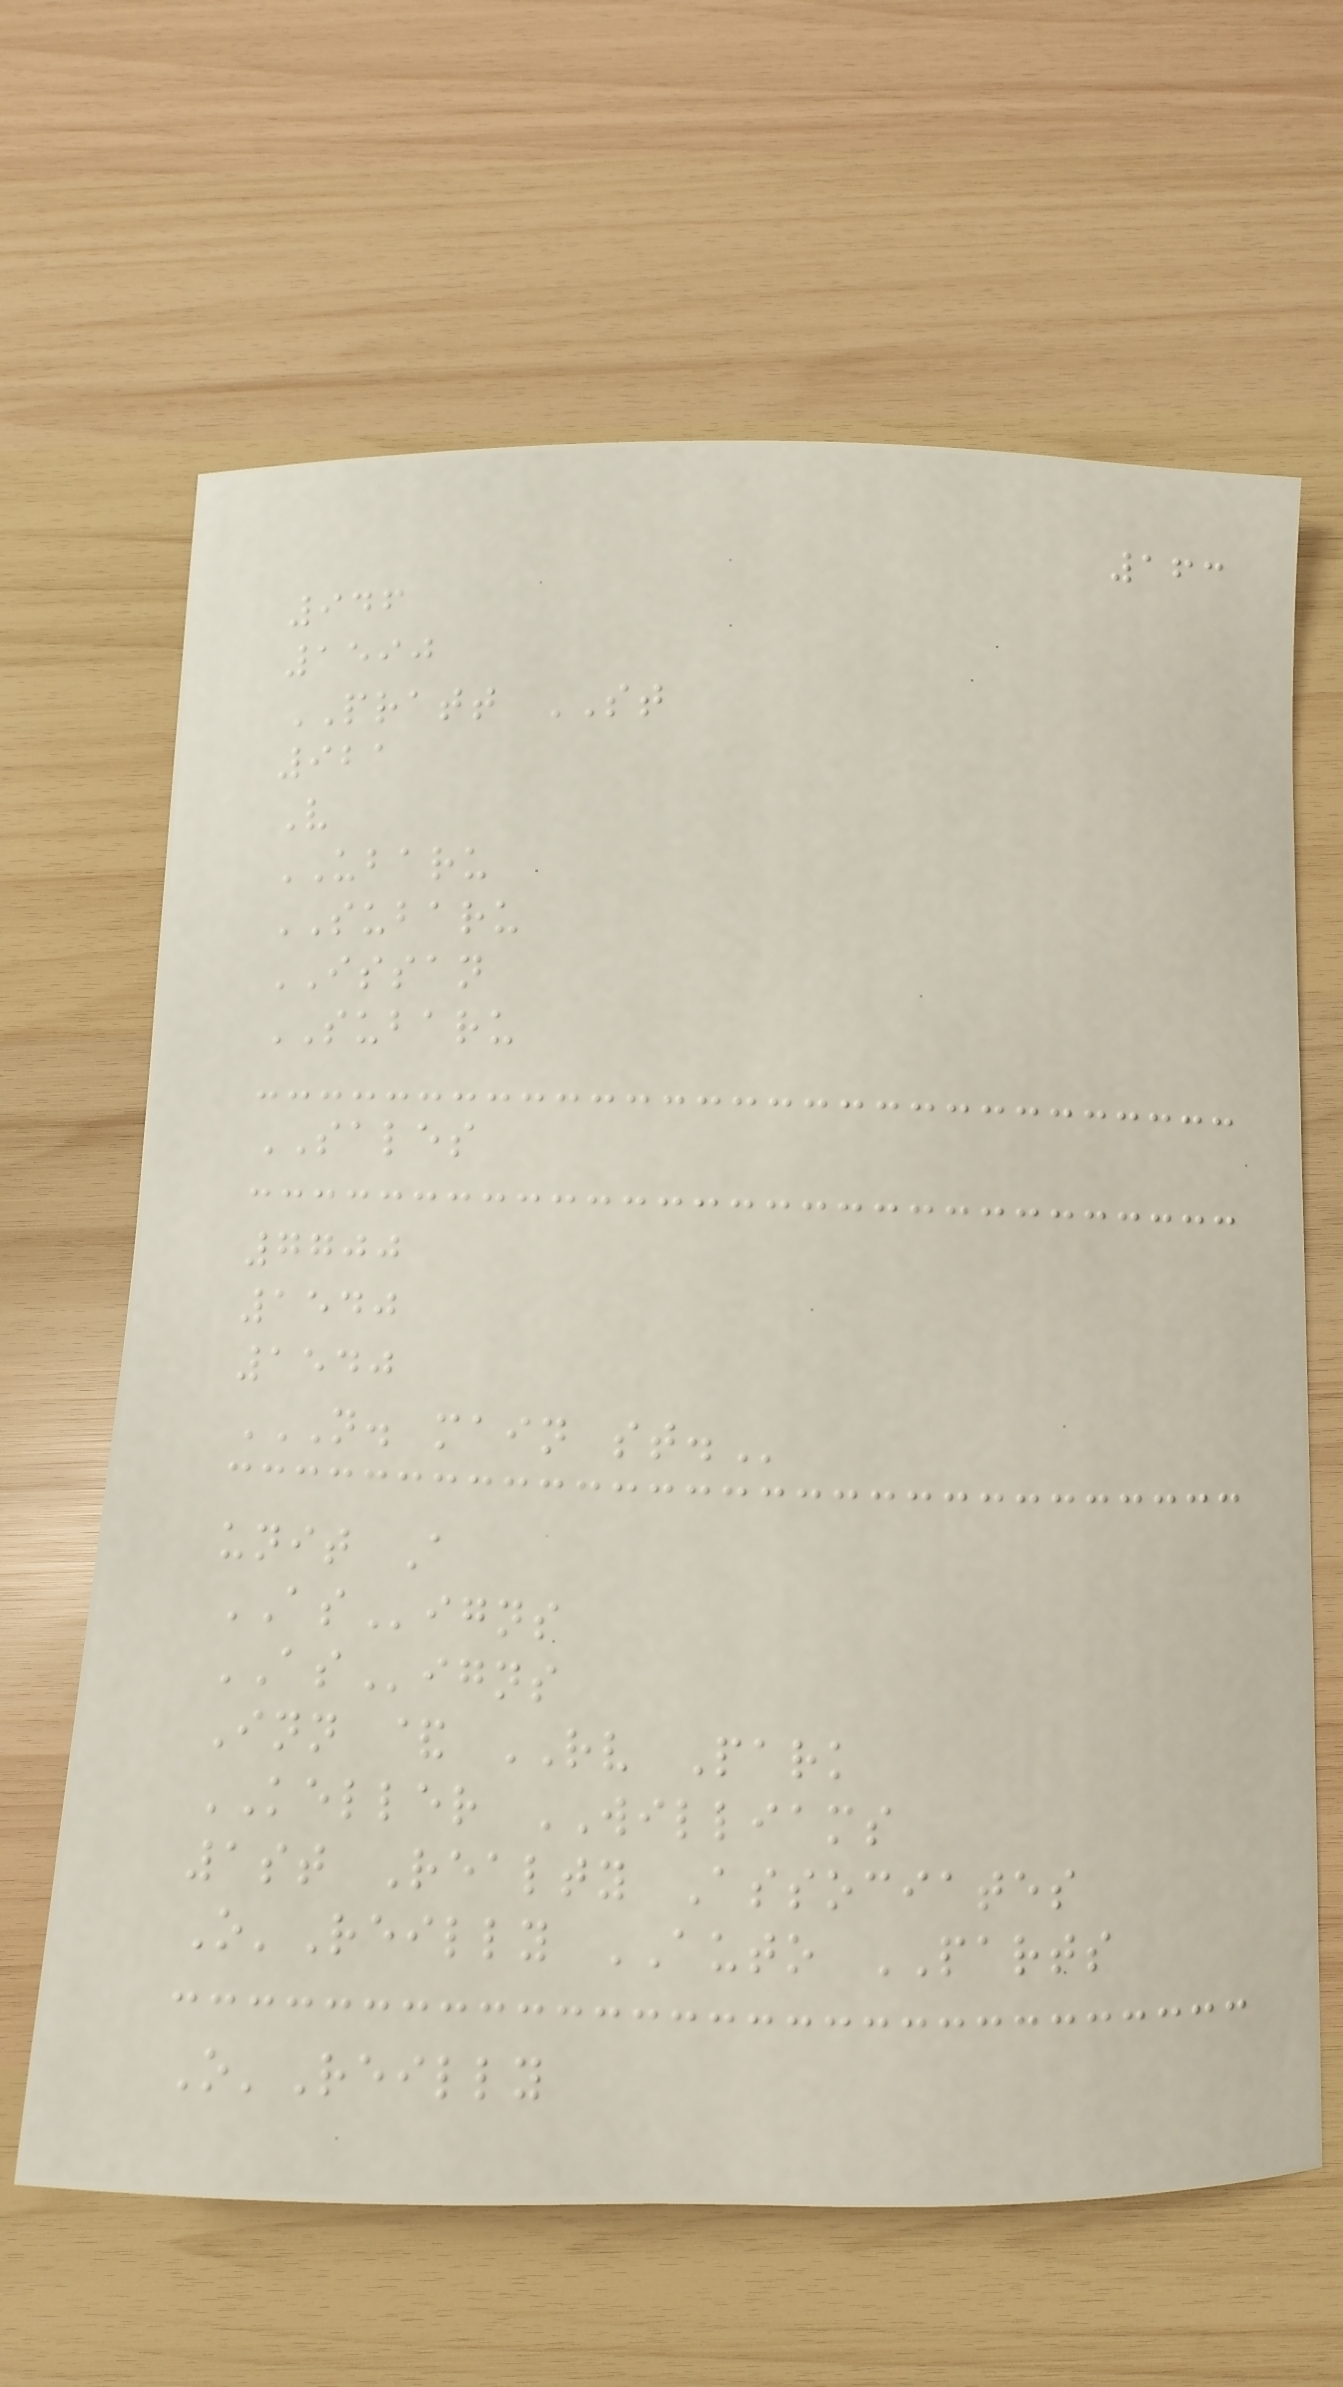163
946
1590
PRATT ST
921
V
UBARU
SUBARU
ISSAN
SUBARU
SALES
7700
1540
1540
N. MAIN ST.
unit A
ASigns
ASigns
Inn & RV Park
KELLER WILLIAMS
1st Realty Associates
O'Reilly AUTO PARTS
O'Reilly
